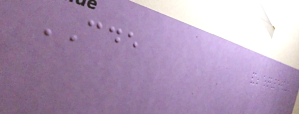CDE
